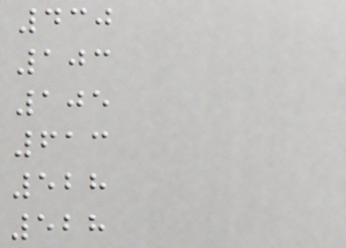430
103
105
613
528
528
